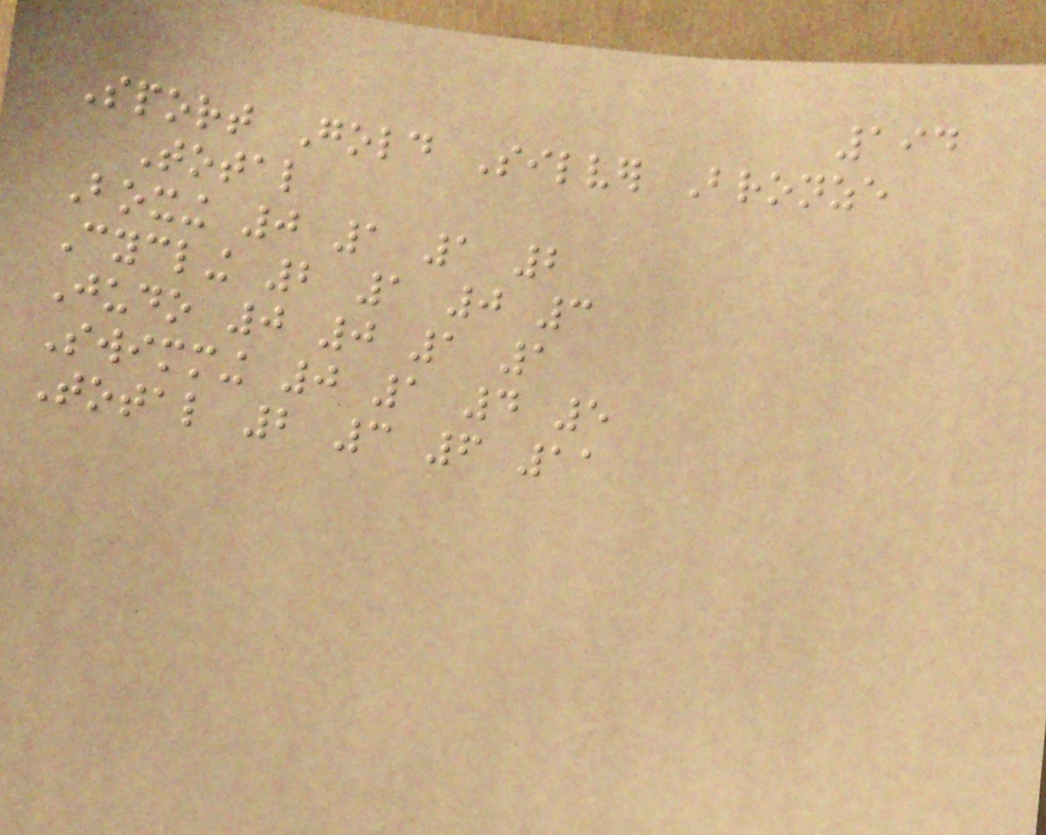194
Sport Gold Silver Bronze
Total
Boxing 0 1 1 2
Cycling 2 1 0 3
Judo 0 0 1 1
Swimming 0 1 4 5
Total 2 3 6 11
